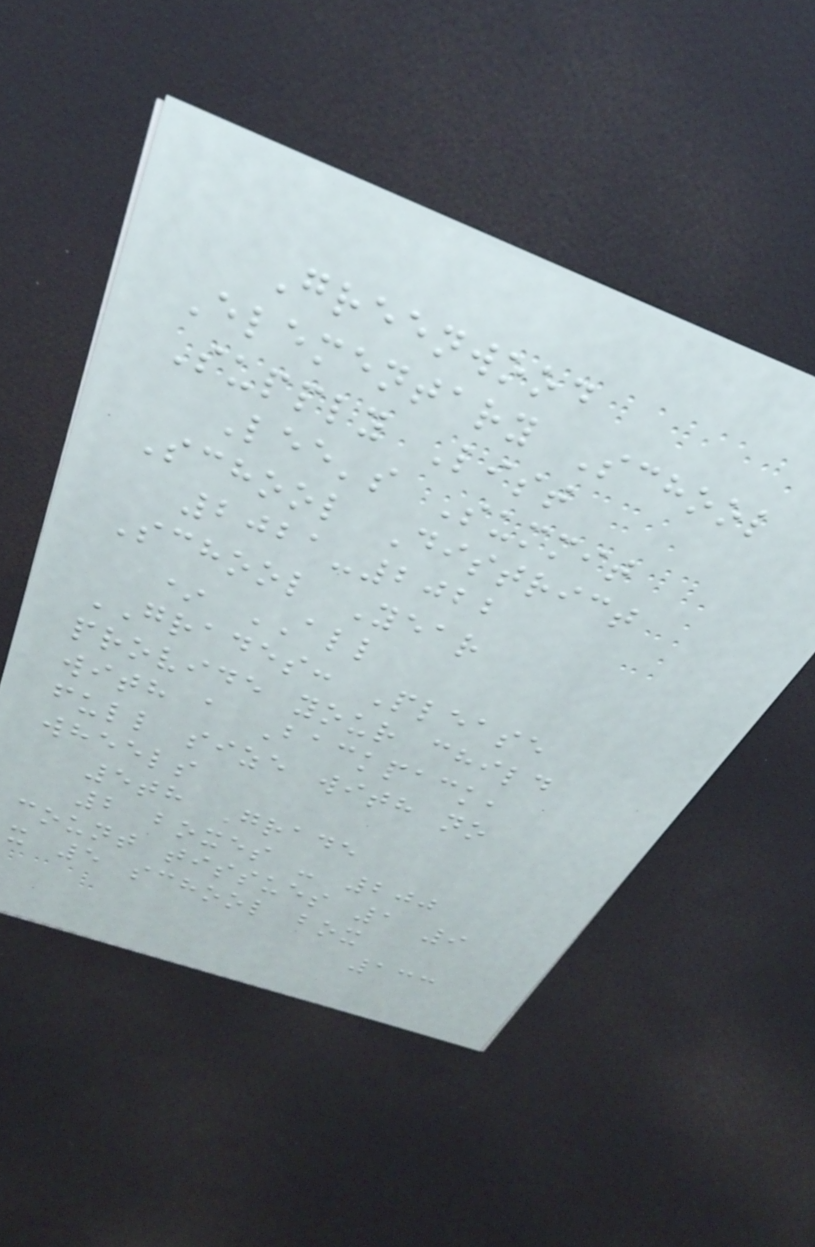Greenwood
Elementary School
Supply List
Lee's Summit
School District
2021-2022
School Year
* ALL
GRADES: Please
provide your child
with a Backpack,
full size with no
wheels
5th Grade
2 boxes - 200
count tissues 1 9
x 5 school box
133
